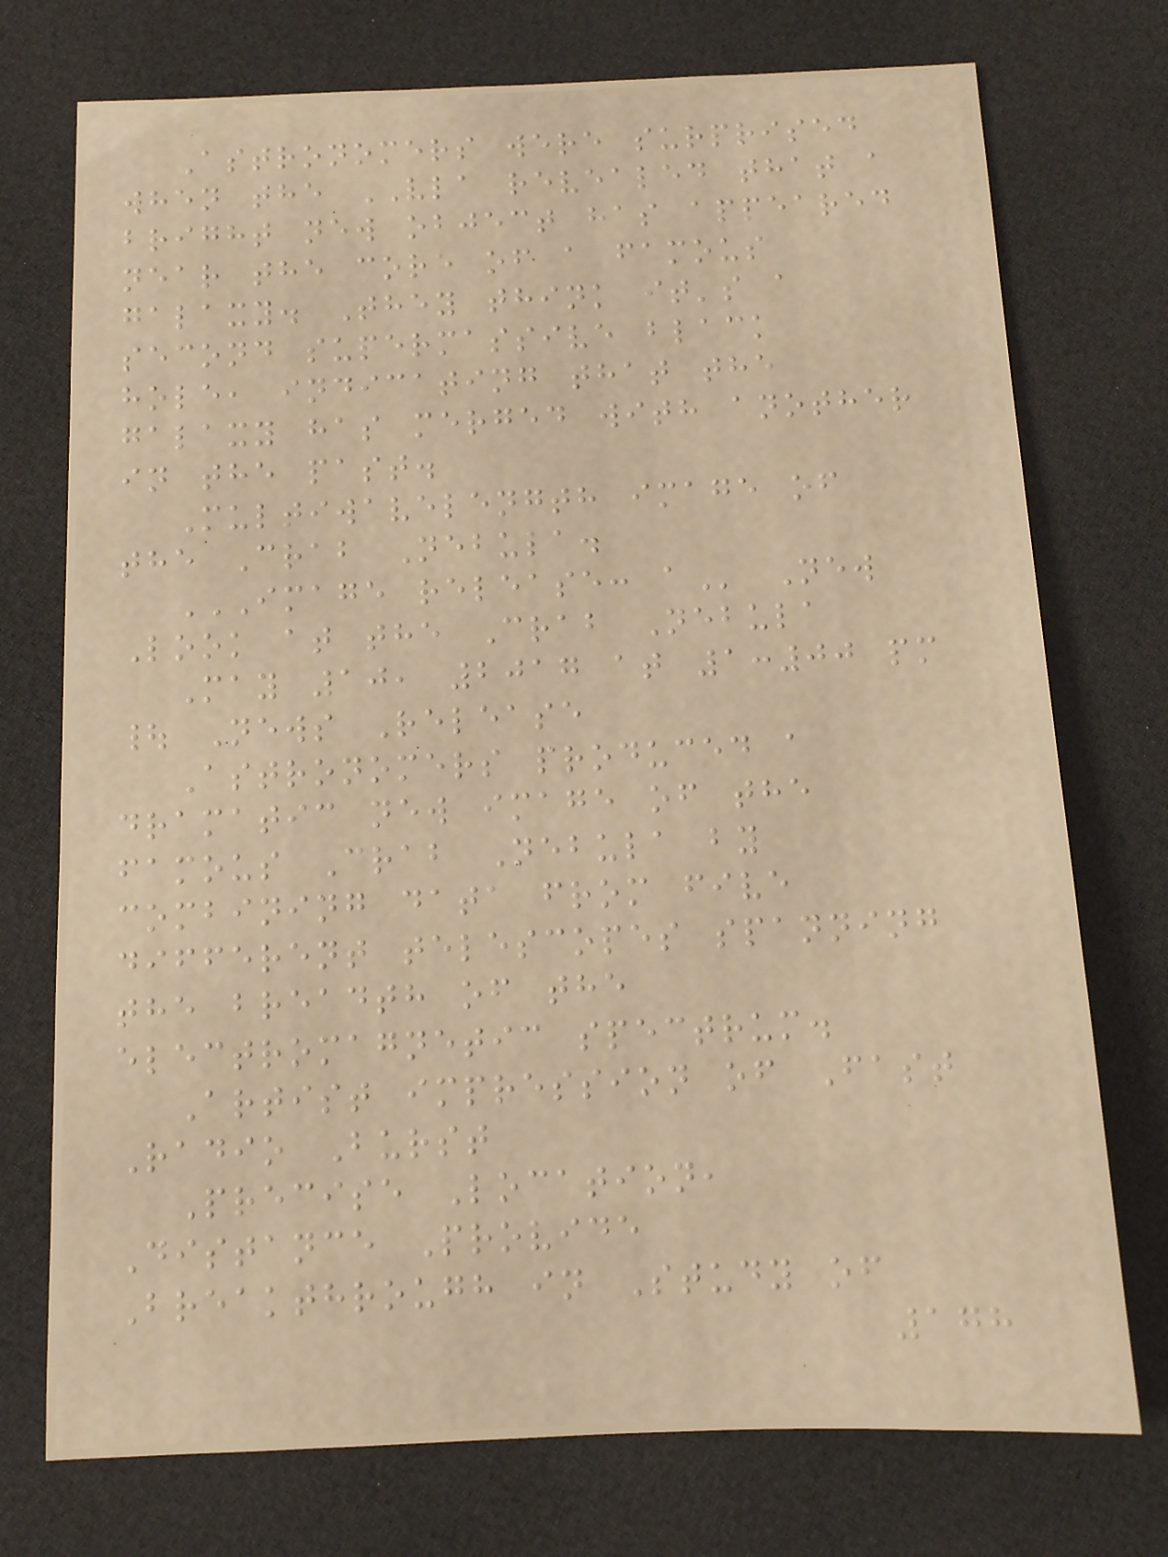Astronomers were surprised
when the VLA revealed that a
bright new object has appeared
near the core of a famous
galaxy. They think it's a
second supermassive black
hole, indicating that the
galaxy has merged with another
in the past.
Multiwavelength image of
the Crab Nebula.
IMAGE RELEASE: A New
Look at the Crab Nebula
May 10, 2017 at 1:00 pm
| News Release
Astronomers produced a
dramatic new image of the
famous Crab Nebula by
combining data from five
different telescopes spanning
the breadth of the
electromagnetic spectrum.
Artist impression of Fast
Radio Burst
Precise Location,
Distance Provide
Breakthrough in Study of
178
